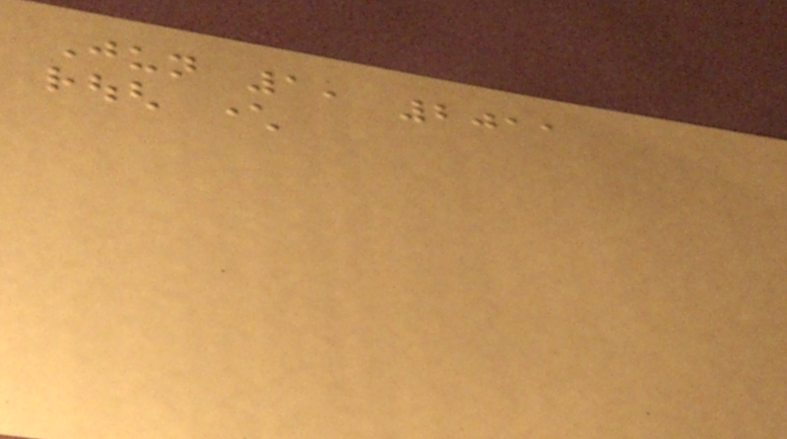Jun 1, 2011
rough character
